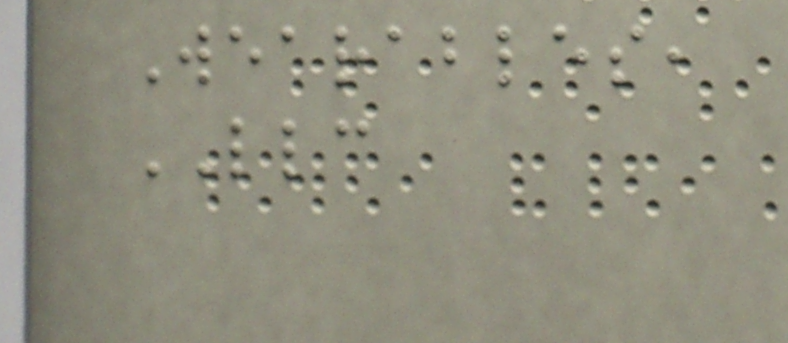Wearables,
LLC
